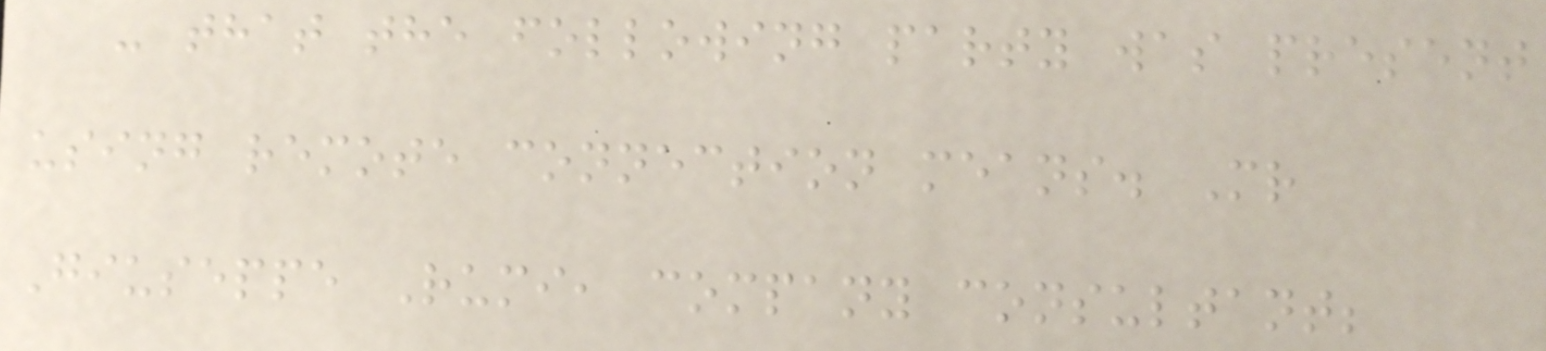- that the following party was present
using remote connection means. Mr
Giuseppe Rumi, company consultant;
